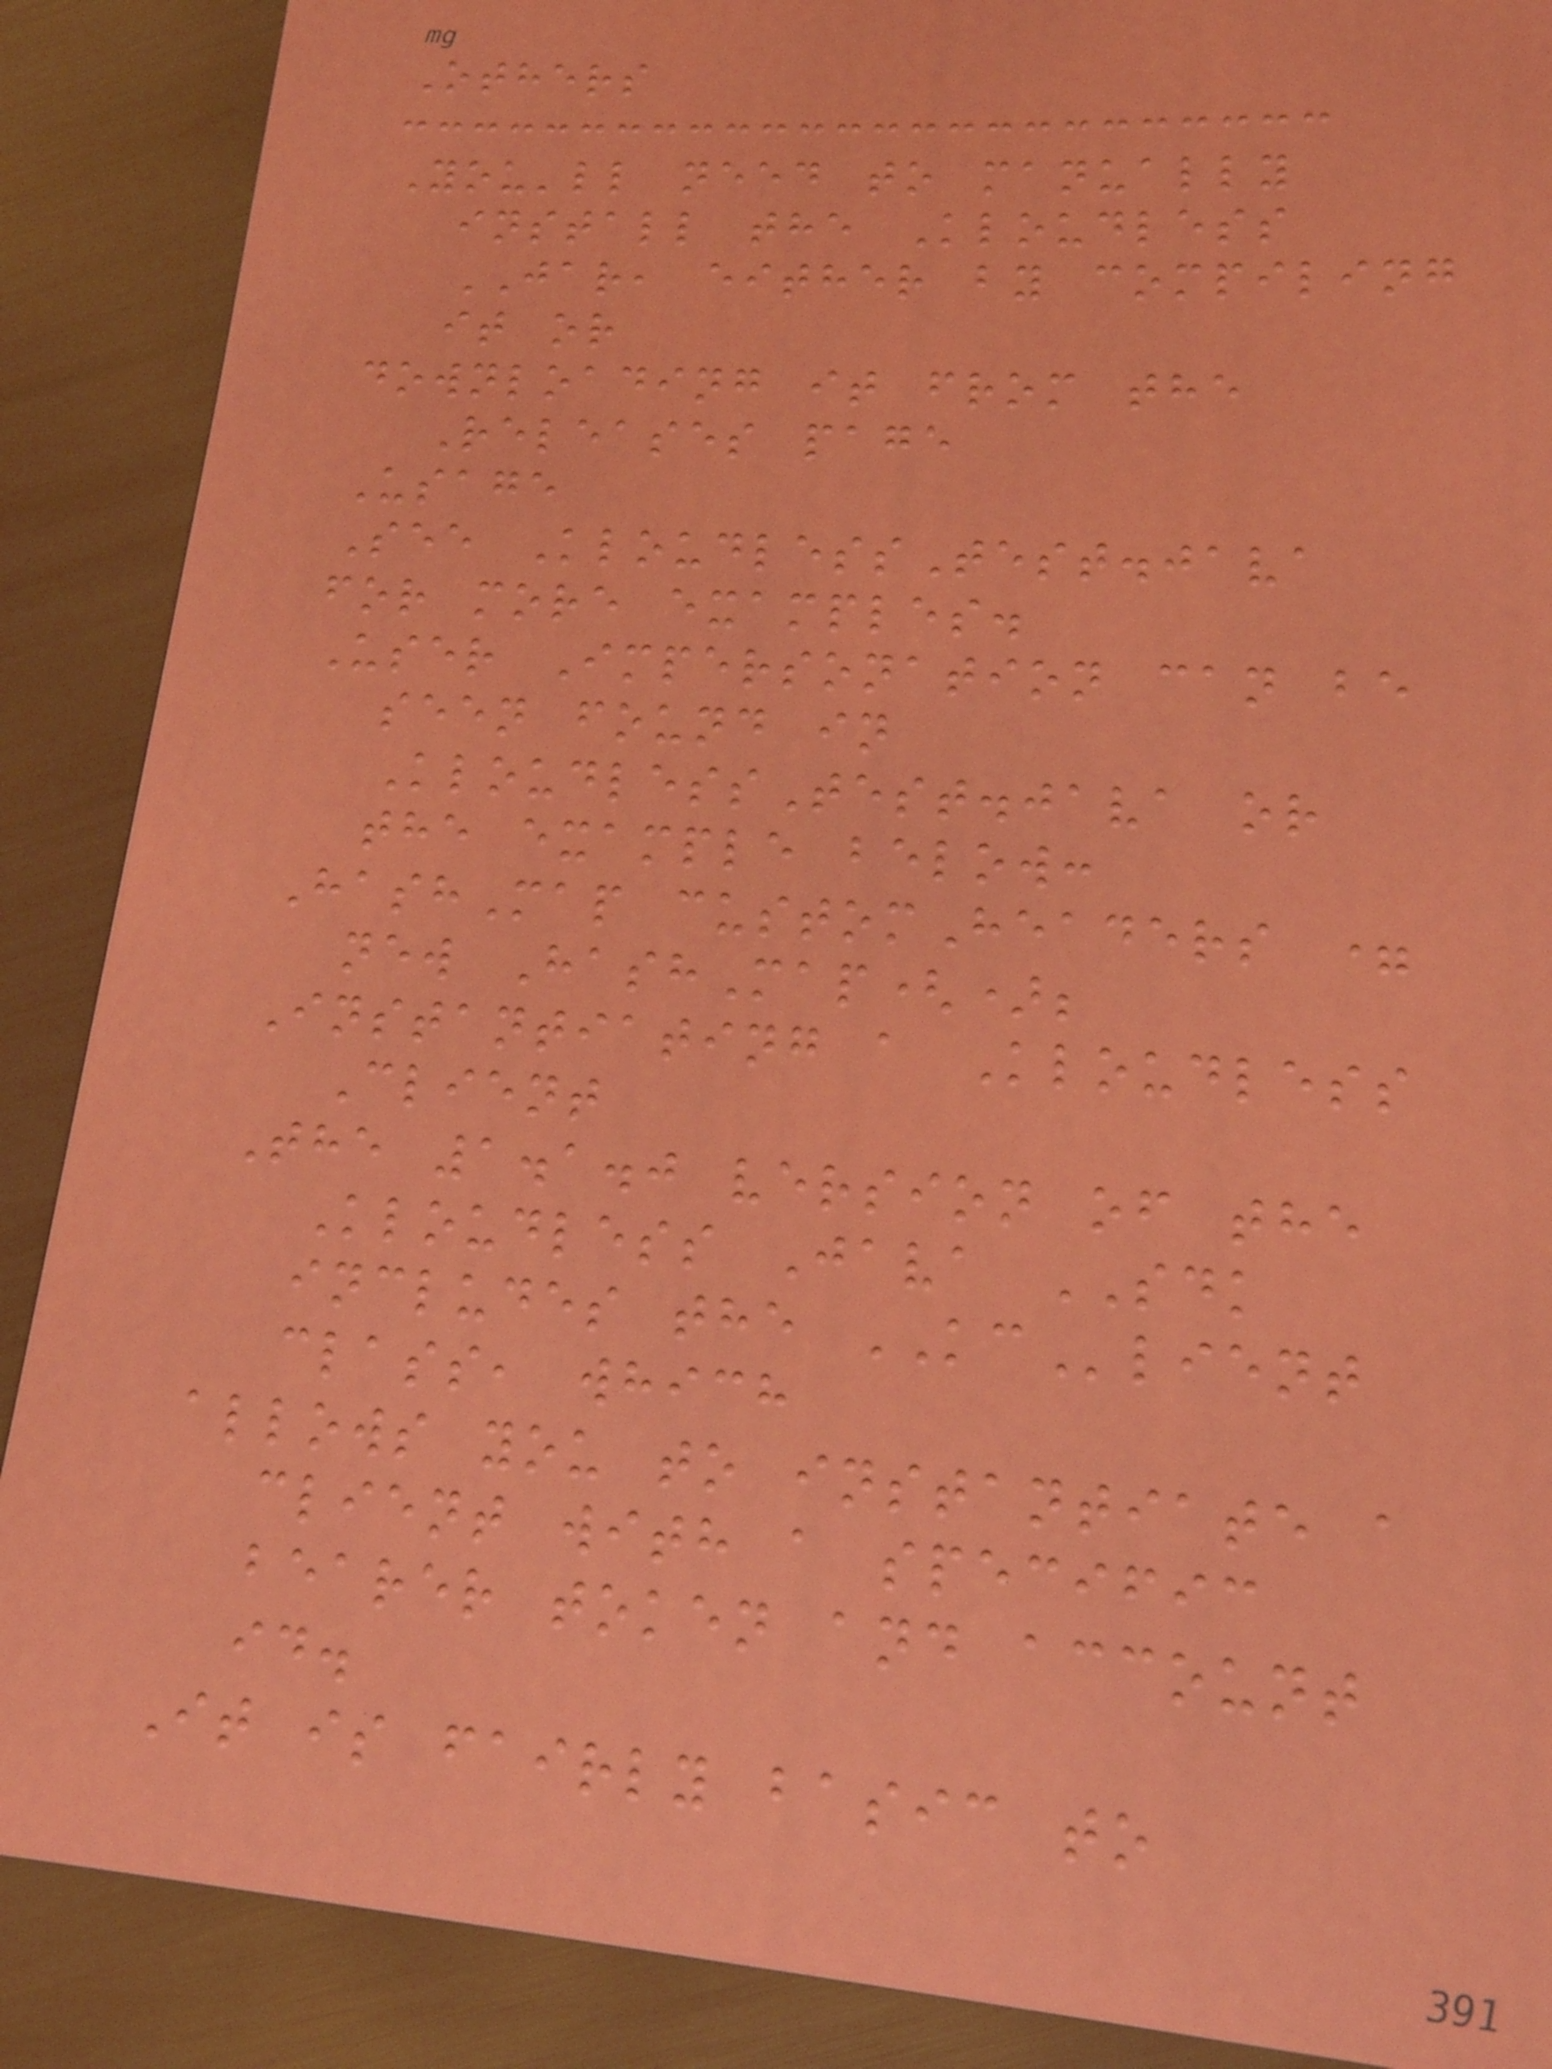Others
You'll need to manually
install the Kloudless
JAR, either by compiling
it or
downloading it from the
Releases page
Usage
See KloudlessTest.java
for more examples.
User Impersonation can be
seen found in
KloudlessTest.java or
the example below:
HashMap customHeaders =
new HashMap();
Instantiating a Kloudless
Client
The 1.1.0 version of the
Kloudless Java SDK
includes the KClient
class, which
allows you to instantiate a
client with a specific
bearer token and account
id.
It is fairly basic to
